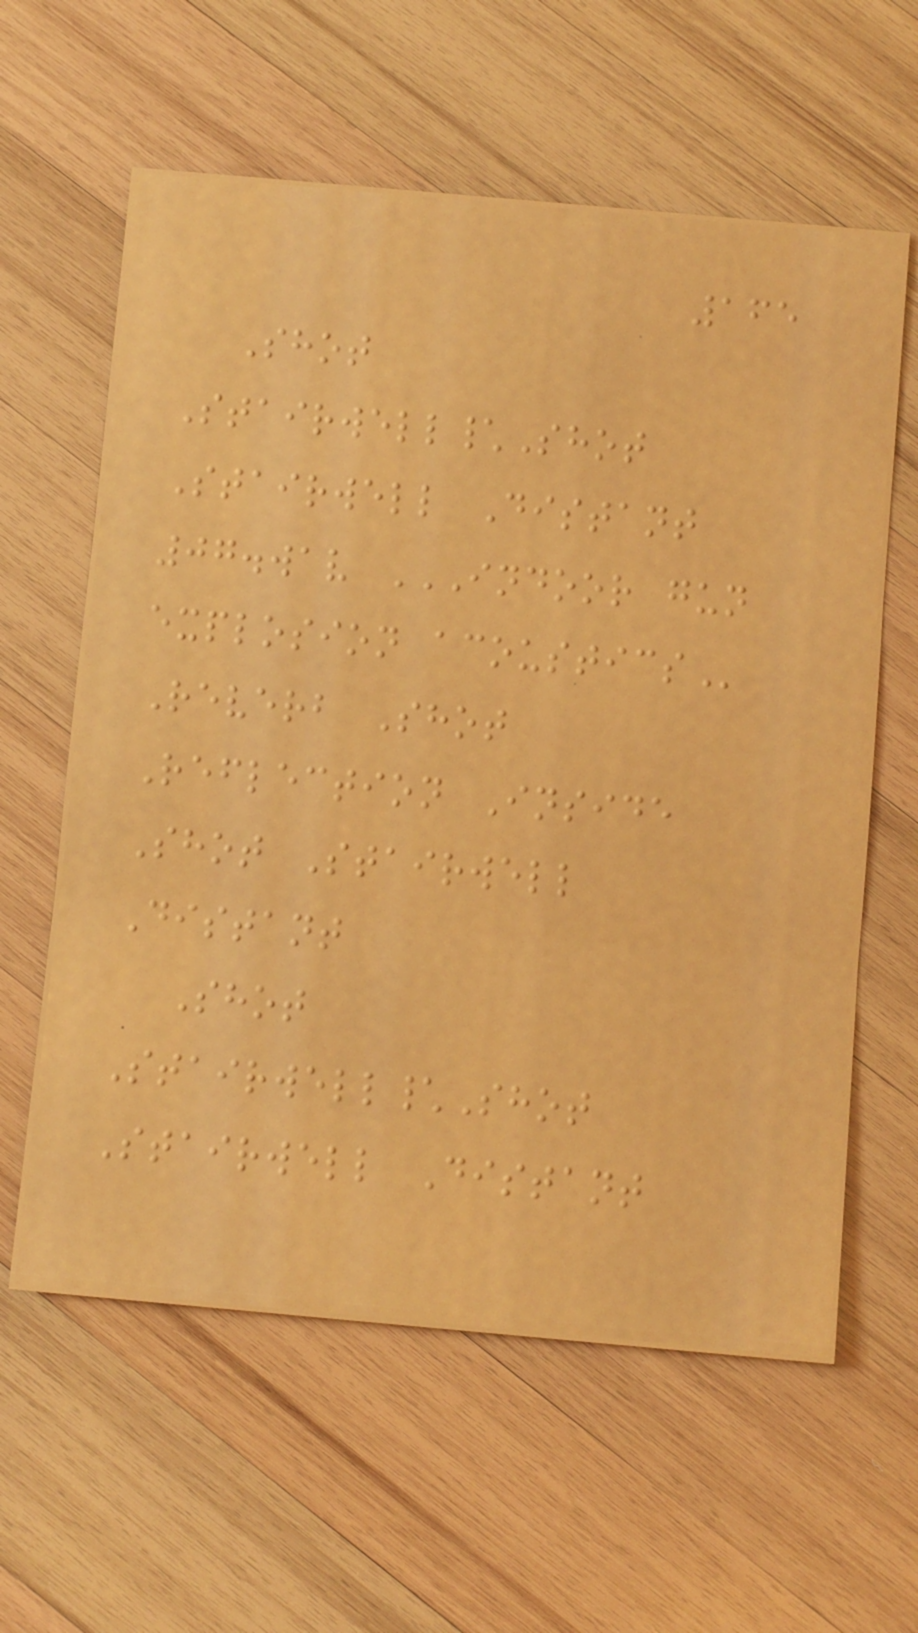165
Shot
Stairwell\Shot
Stairwell Distant
07.wav INDOOR GUN
EXPLOSION ACOUSTICS
Reverb Shot
Reflection Inside
Shot Stairwell
Distant
Shot
Stairwell\Shot
Stairwell Distant
